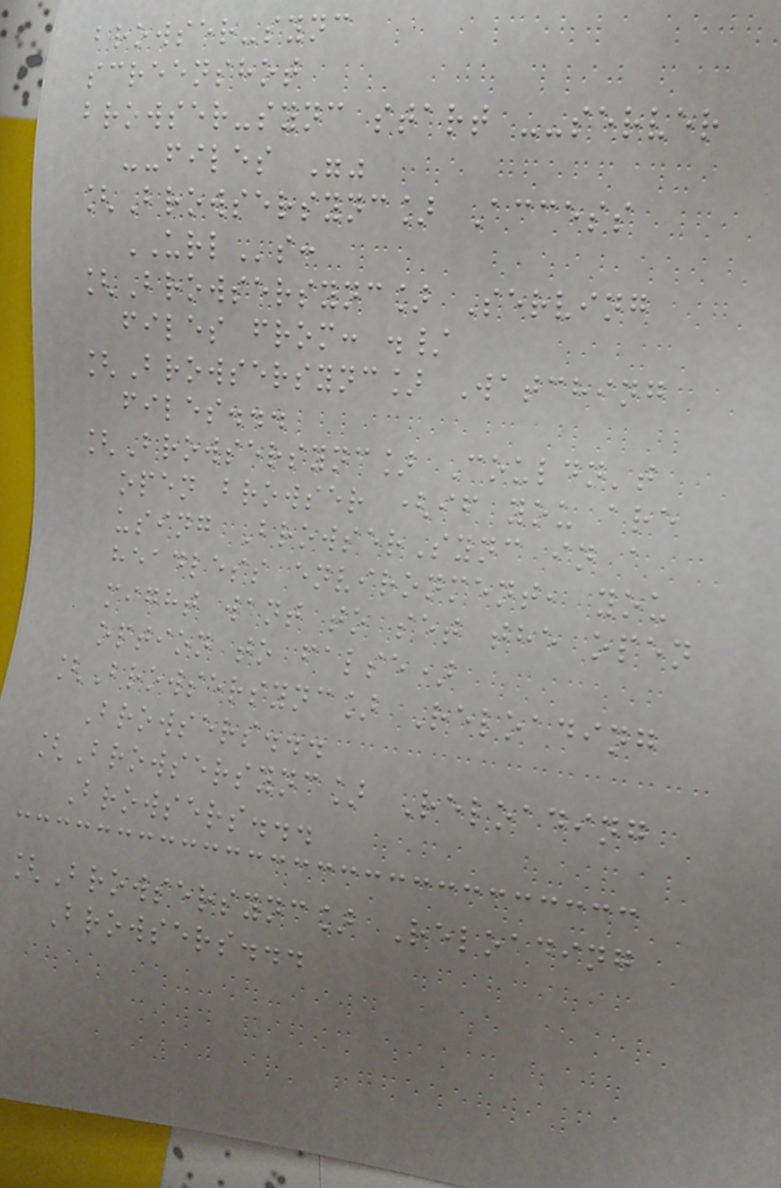browser-sync
screenshot
browser-sync start --server
--files ""
[Browsersync] Access
URLs:
[Browsersync] Serving
files from: ./
[Browsersync] Watching
files...
[Browsersync] Couldn't
open browser (if you are
using BrowserSync in a
headless environment, you
might want to set the open
option to false)
[Browsersync] Reloading
Browsers...
[Browsersync] Reloading
Browsers...
[Browsersync] Reloading
Browsers...
